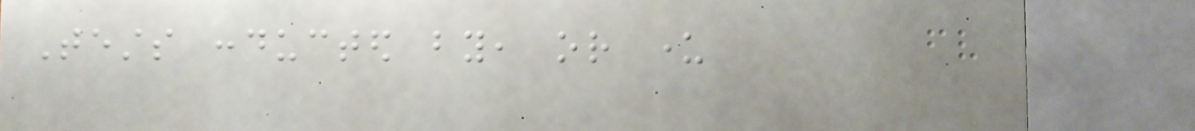Tests conducted by, or under
